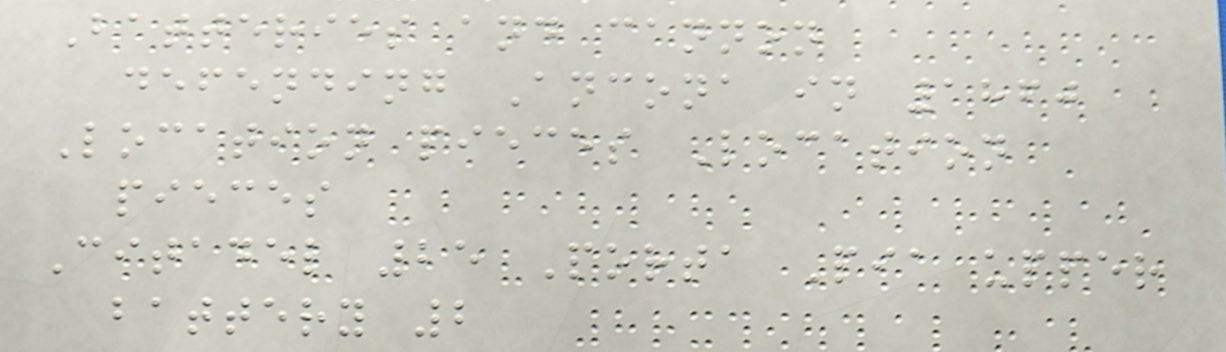Batteries and cannon
defending Ancona in 1860
Location pieces Location
pieces
Citadel 25 Porta Pia upper
battery 2
